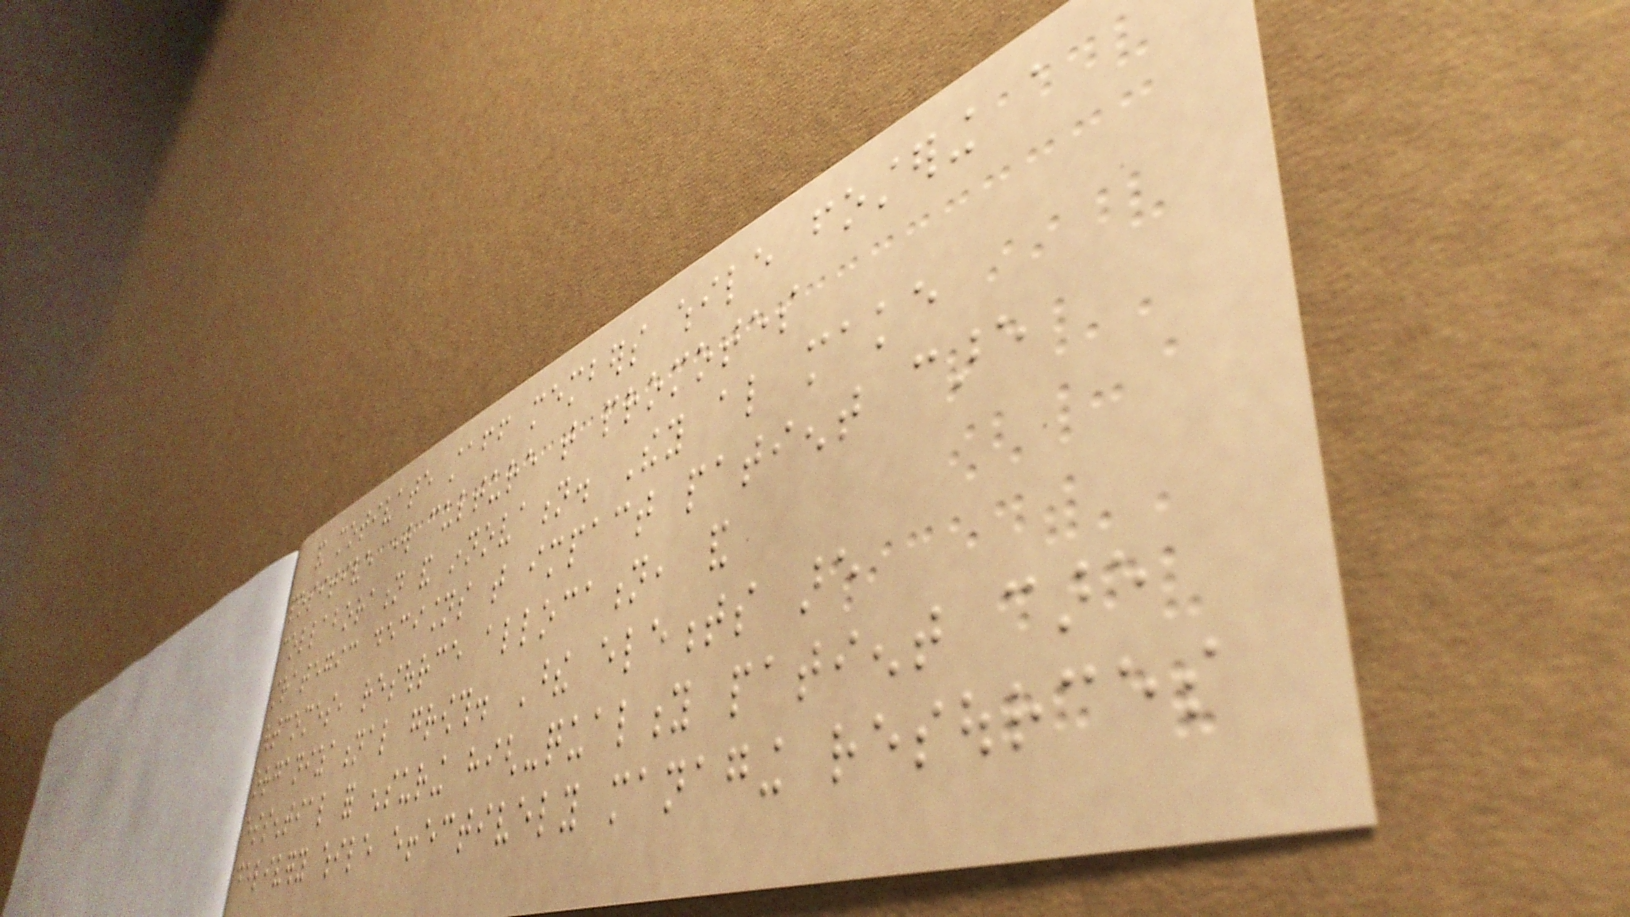and motivate staff members while fostering a
positive work culture that promotes
collaboration and innovation. They also make
strategic decisions that impact patient care
outcomes, resource allocation, and
organizational growth. These elements are
essential for ensuring high-quality patient care
delivery while effectively managing resources
